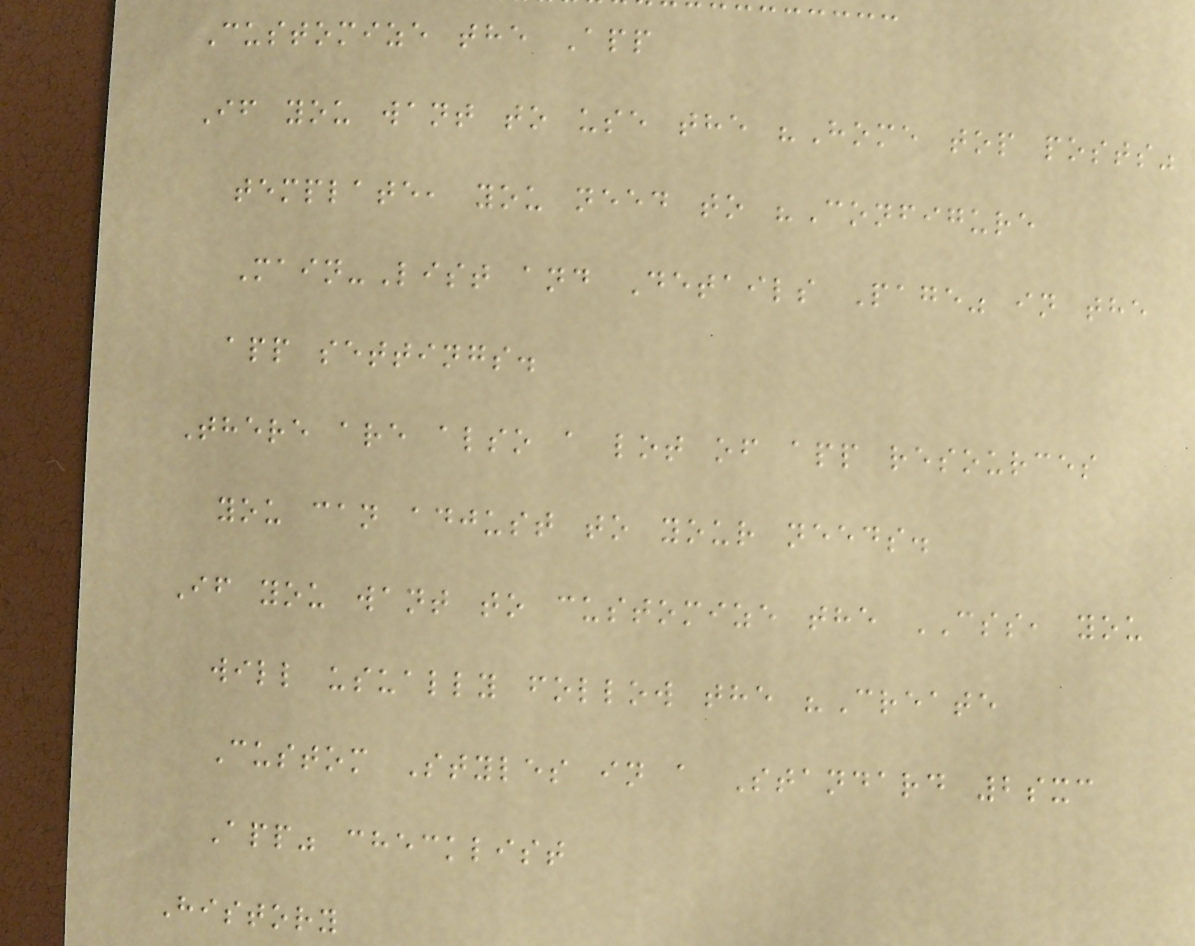Customize the App
If you want to use the "Home top posts"
template, you need to "Configure
Main-List and Details Page" in the
app settings.
There are also a lot of app resources
you can adjust to your needs.
If you want to customize the CSS, you
will usually follow the "Create
Custom Styles in a Standard 2sxc
App" checklist
History
